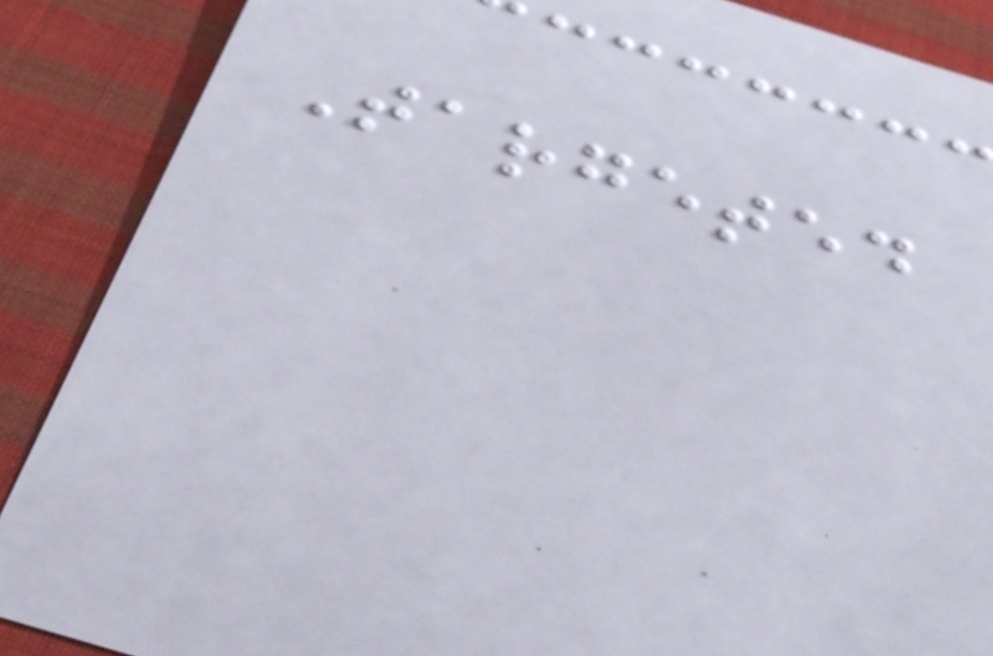Targeted
